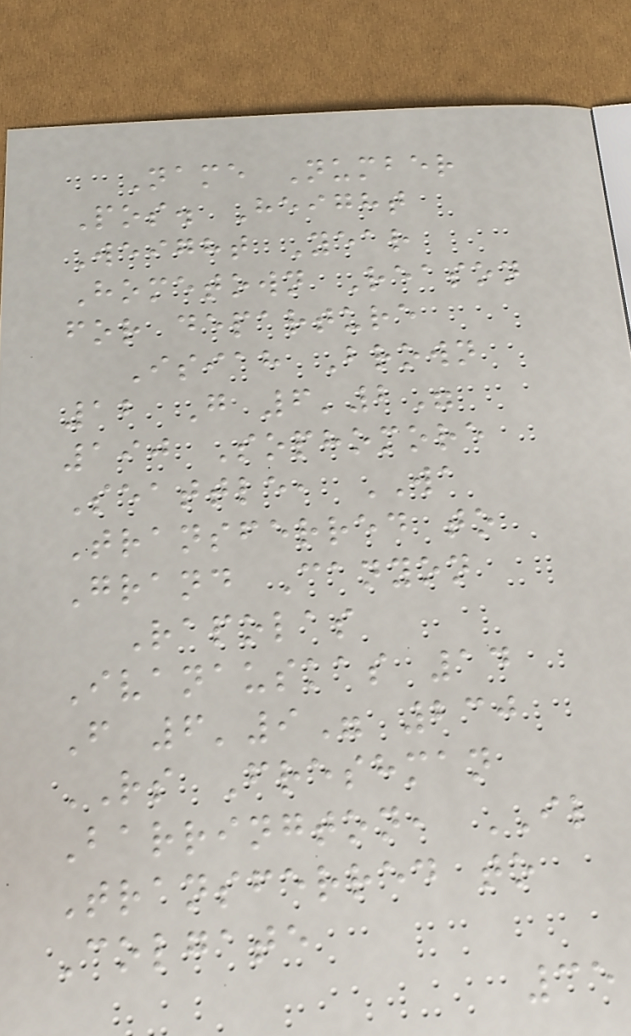Name Number
Pos. Height
Weight Year
Hometown Reason
for departure
Isiah Brown
12 G 6'2"
190 Sophomore
Seattle, WA
Transferred to
Grand Canyon
Rapolas
Ivanauskas 14
F 6'9" 230
RS Freshman
Barrington, IL
Transferred to
Colgate
35
